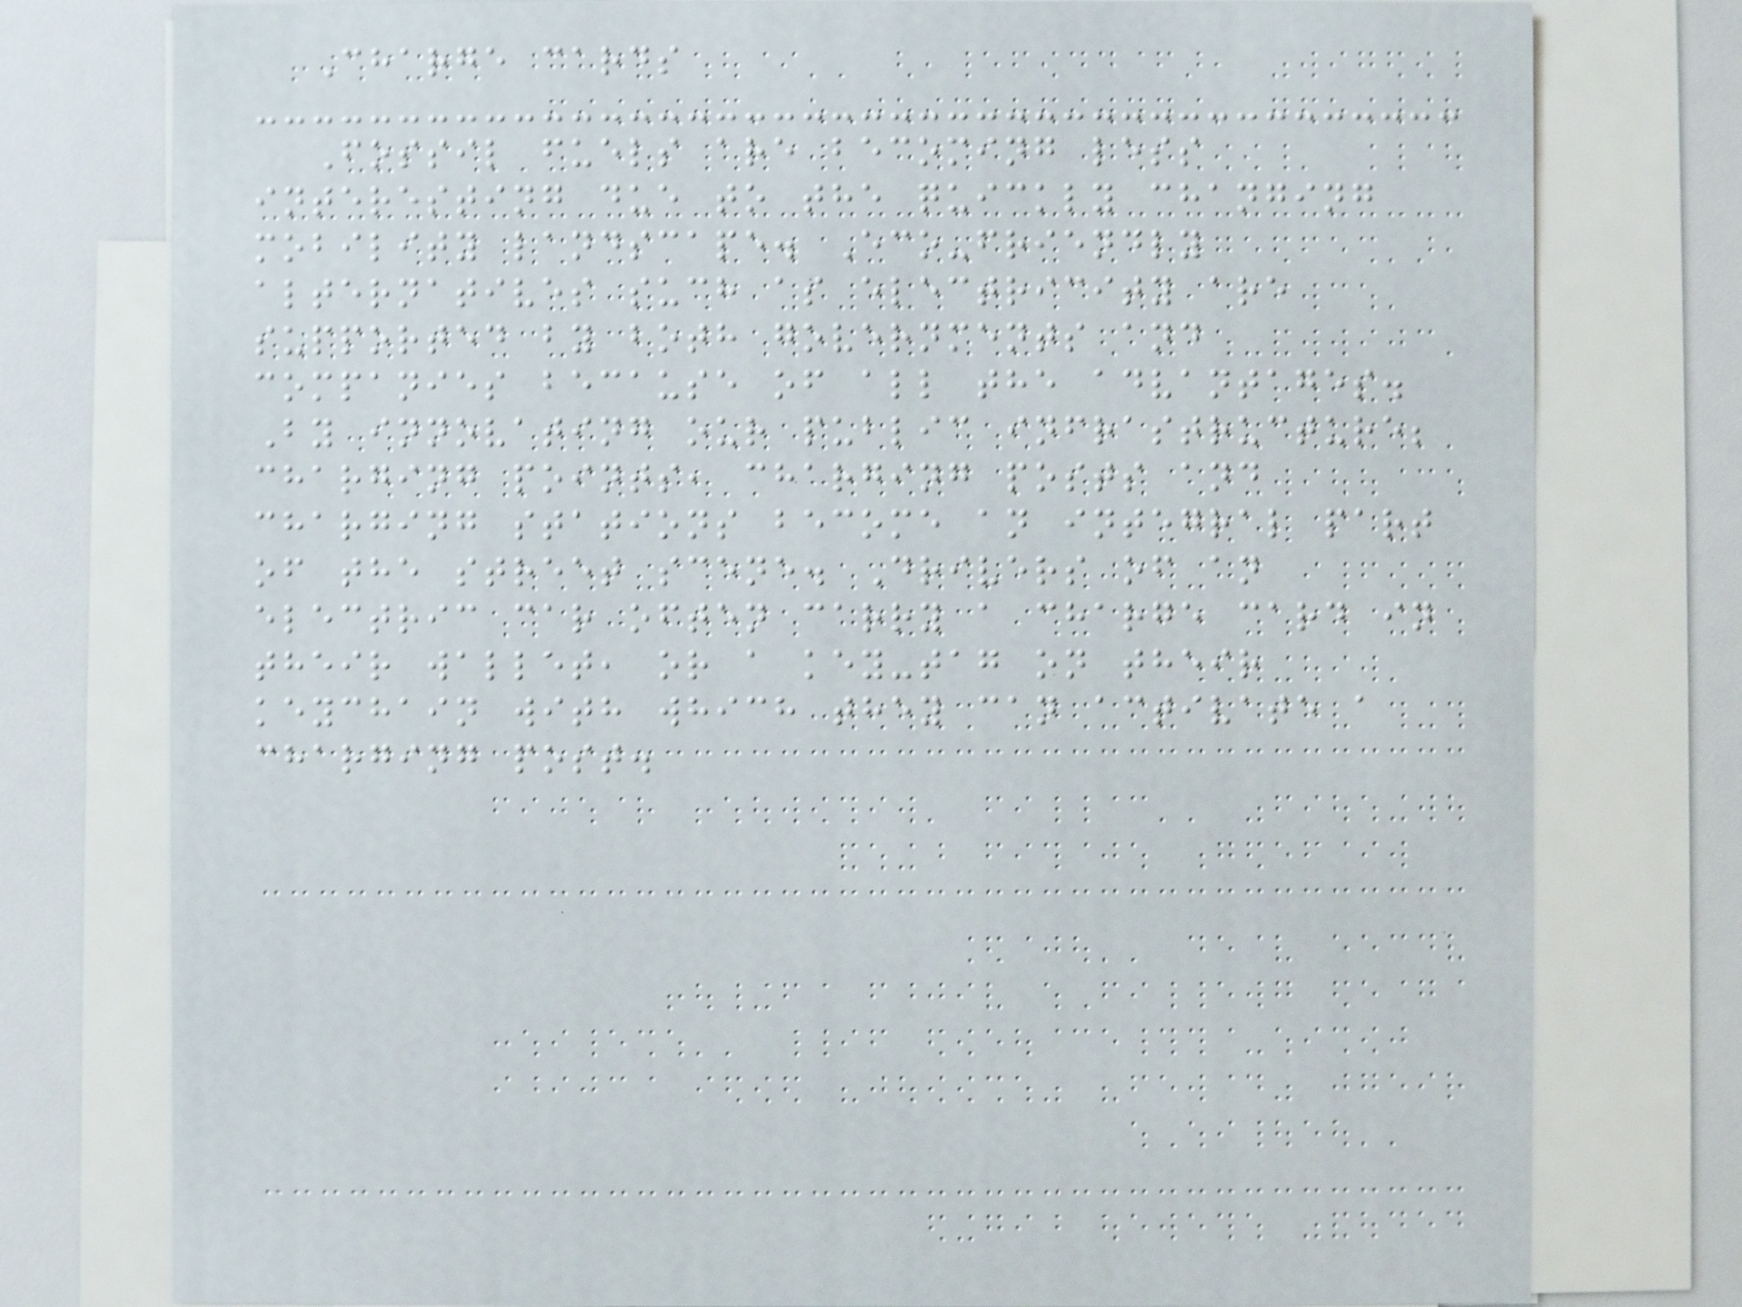Charge cards
Fossil fuels are becoming less
interesting due to the quickly changing
mobility landscape. Eco-friendly
alternatives such as electricity are
supported by both governments and
companies because of all the advantages.
By innovating our public infrastructure;
charging points, charging posts and
charging stations become an integral part
of the street scene. Drivers of an
electric car often carry a charge card in
their wallet, or a key-tag on their
keychain with which they can activate a
charging post.
